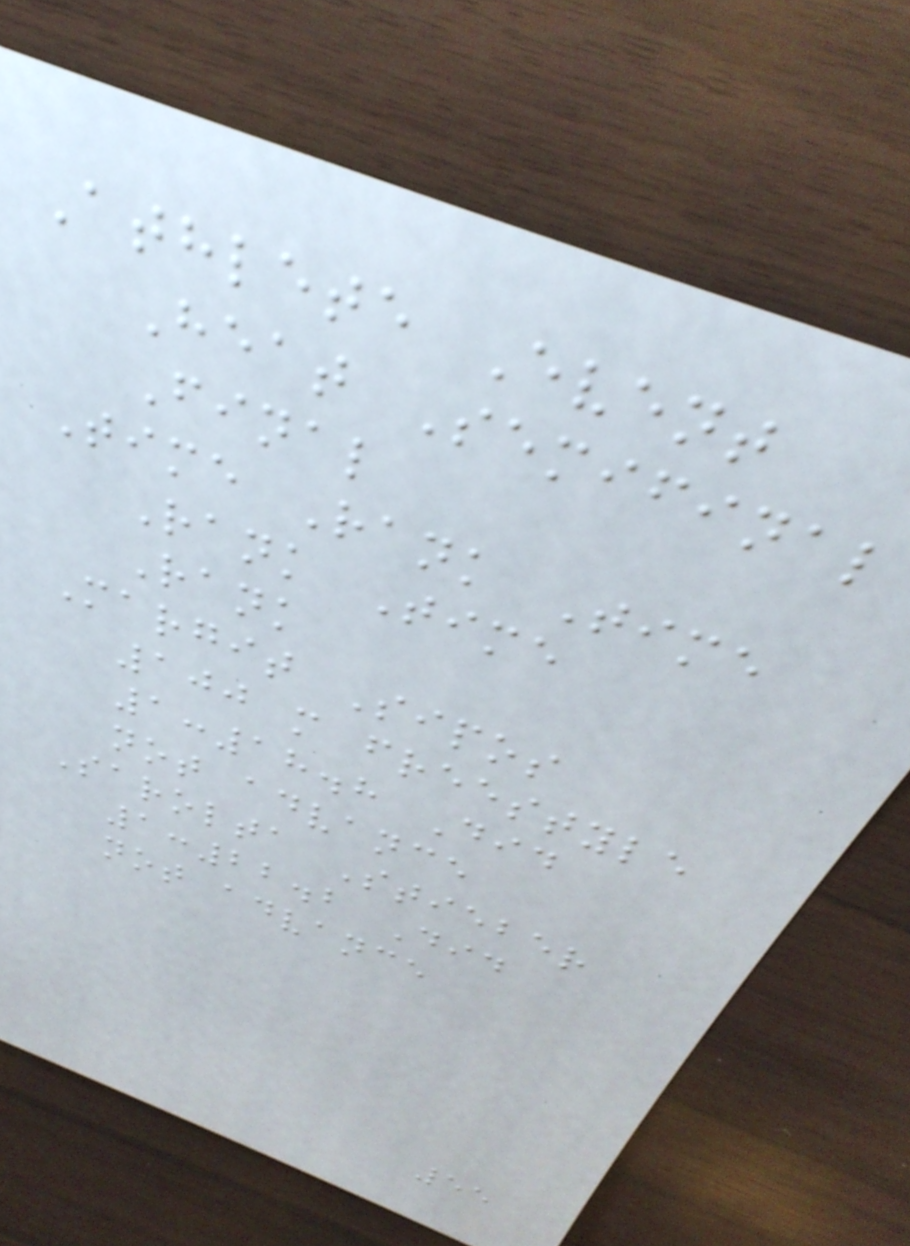Athlete Event
Heat Semifinal
Final
Time Rank Time
Rank Time
Rank
Margit Sipos
100 m freestyle
1:18.8 Did
not advance
Sarolta Stieber
1:22.2 Did
not advance
55
